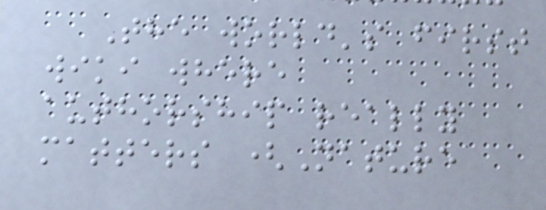The world's first
wiki where
authorship really
matters (Nature
